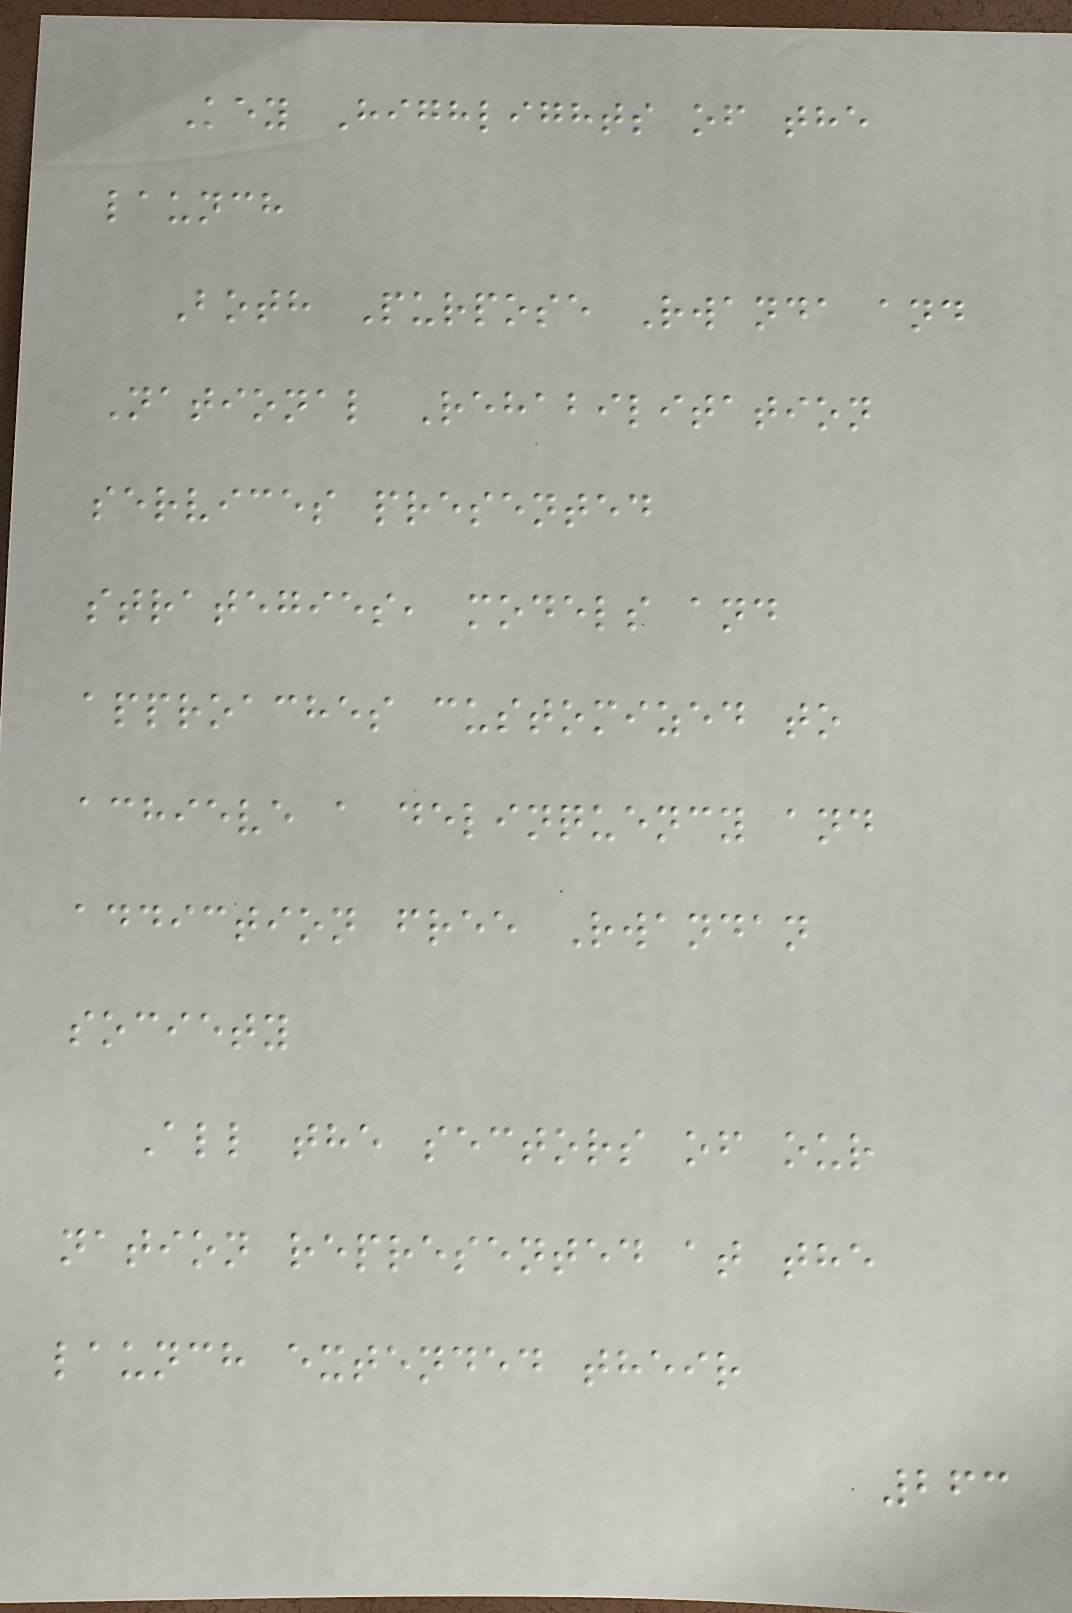Key Highlights of the
launch
Both Purpose Rwanda and
National Rehabilitation
services presented
strategies, models and
approaches customized to
achieve a delinquency and
addiction free Rwandan
society
All the sectors of our
nation represented at the
launch extended their
263
